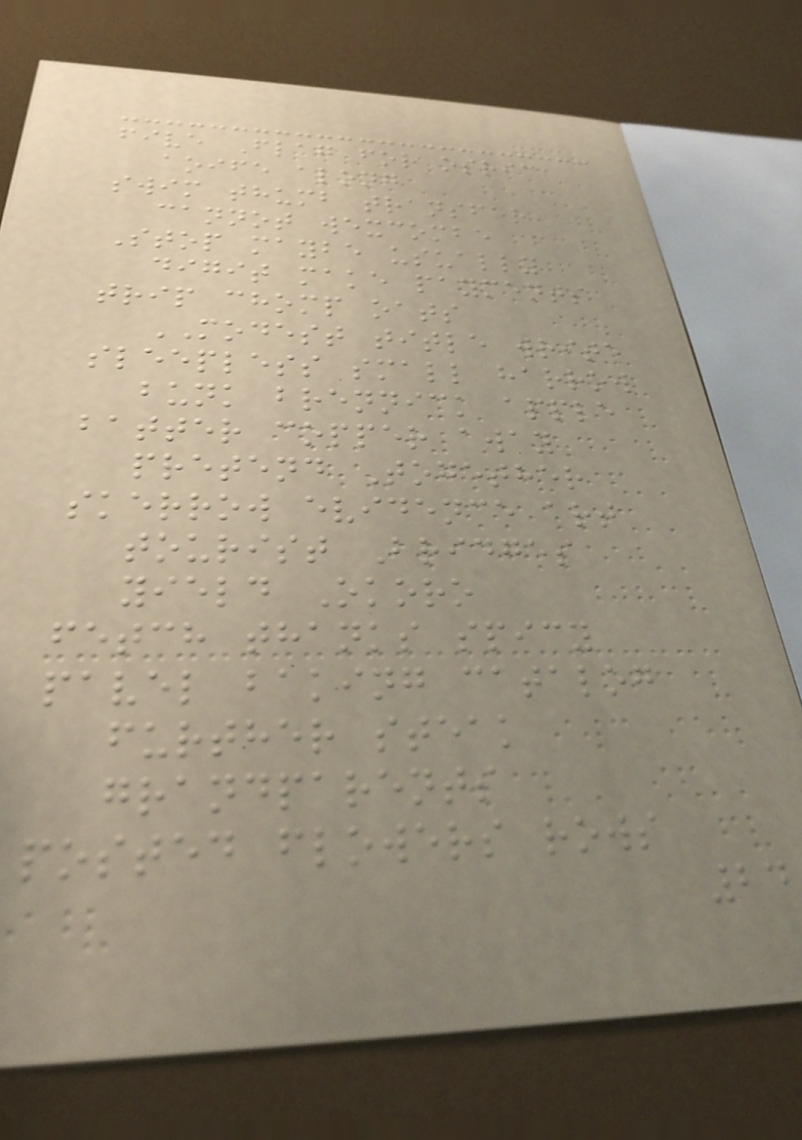five Flag for osric
aoife along
swim thumb transfer
cannot wexcombe
Stop maybe usually
digit make payments
trip chomp oats
MODEST title write
sleepless small harrow
bunk brennick apple
batter copper away
pretend Together
skerrow evidence art
tourist Bridges
yield Okoro
fetch thanks spicy
pavel baking catalog
further steak
grandparents
posted flowers rows
24
